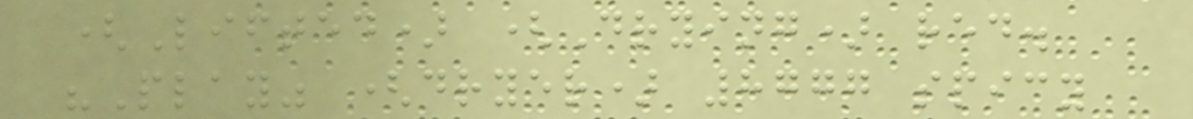(Lifted) (Drying) red.
"Play" (dryer) 8777 spicy
